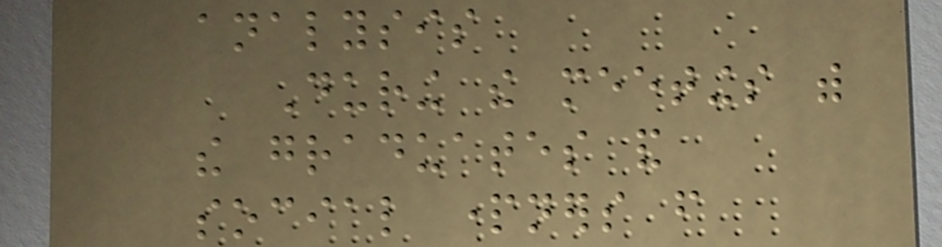analysis
During the meetings with
the graduates and
social partners from
